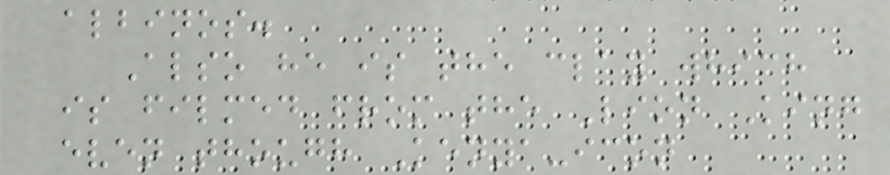albinos.
Also he is the clay which
is filmed from the Lion King
even though Kenya-icon
